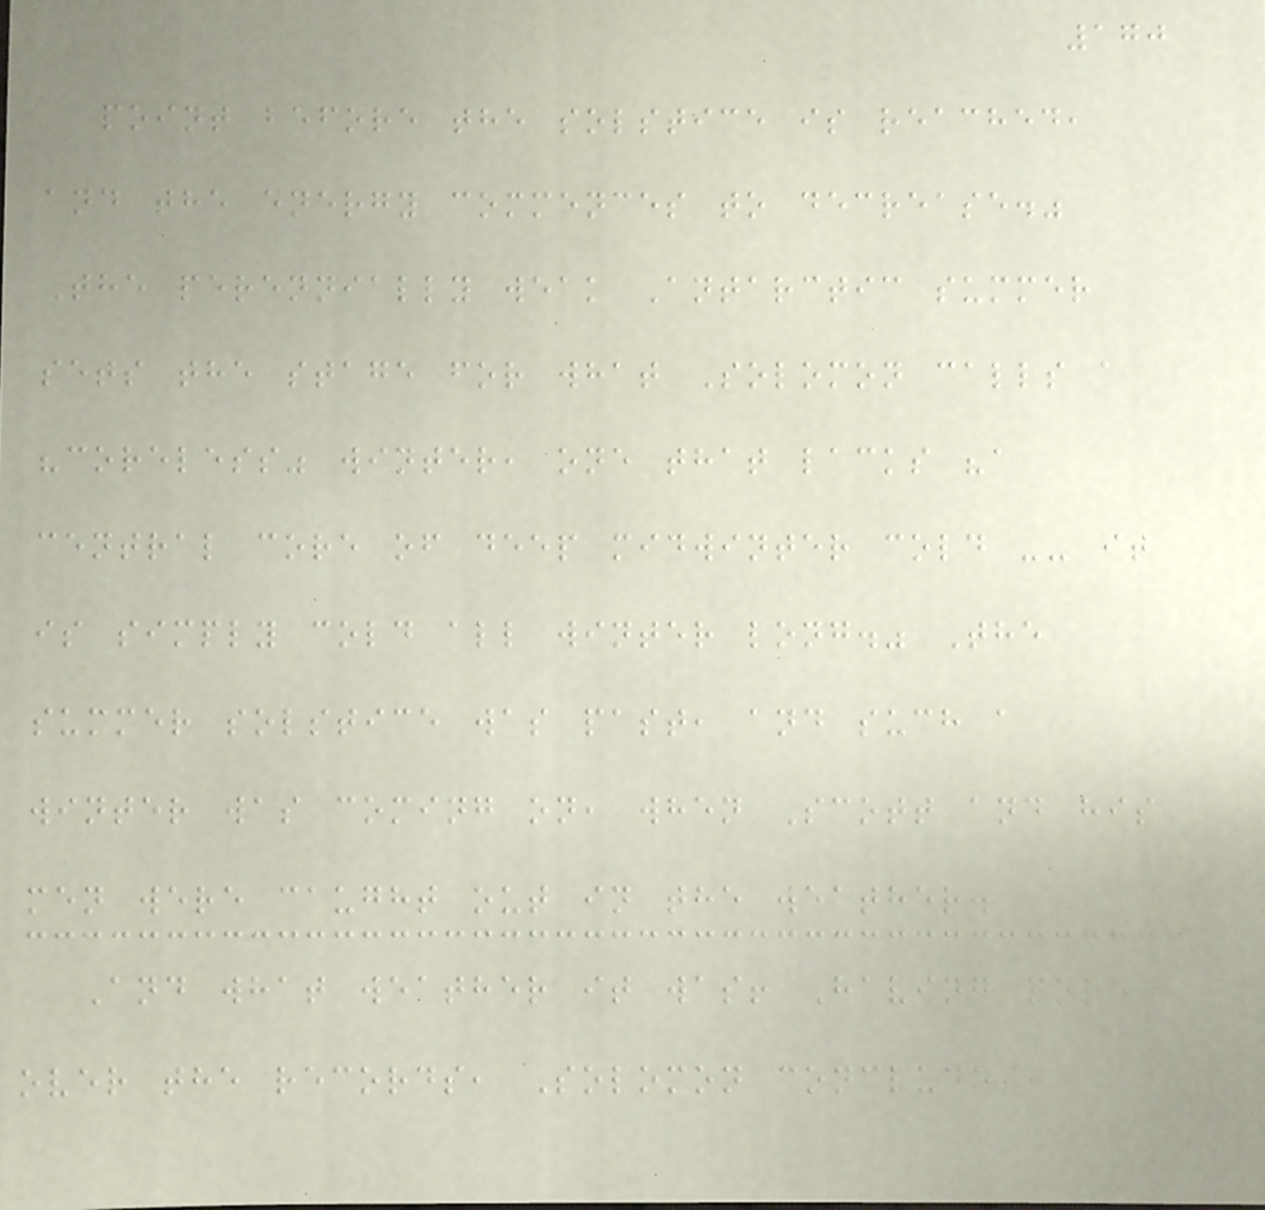170
point before the solstice is reached,
and the energy commences to decrease."
The perennially weak Antarctic summer
sets the stage for what Solomon calls a
"coreless" winter, one that lacks "a
central core of deep midwinter cold -- it
is simply cold all winter long." The
summer solstice was past, and such a
winter was coming on, when Scott and his
men were caught out in the weather.
And what weather it was! Having pored
over the records, Solomon concludes,
